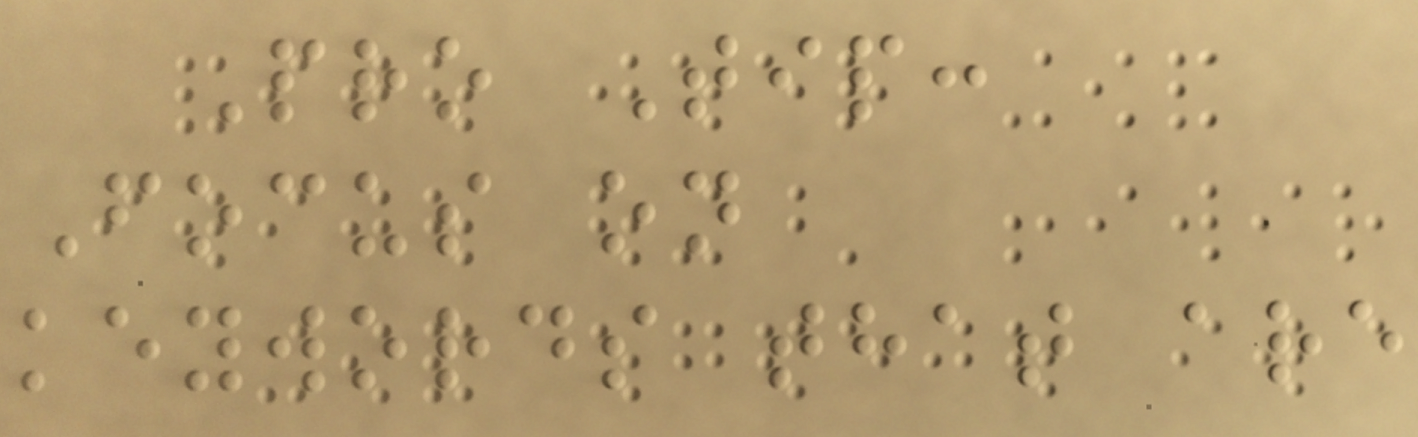Pro Tip:
Focus on
keywords that are
